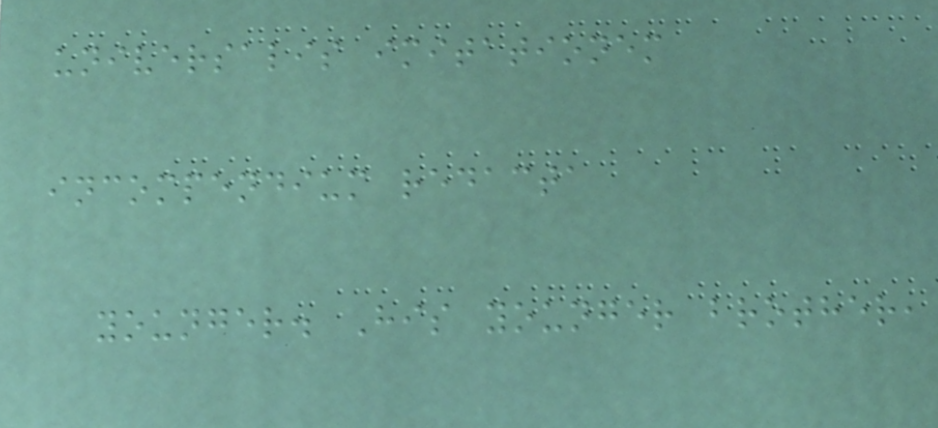universalis imitationem
incompendium redacta
younger. His younger brother,
